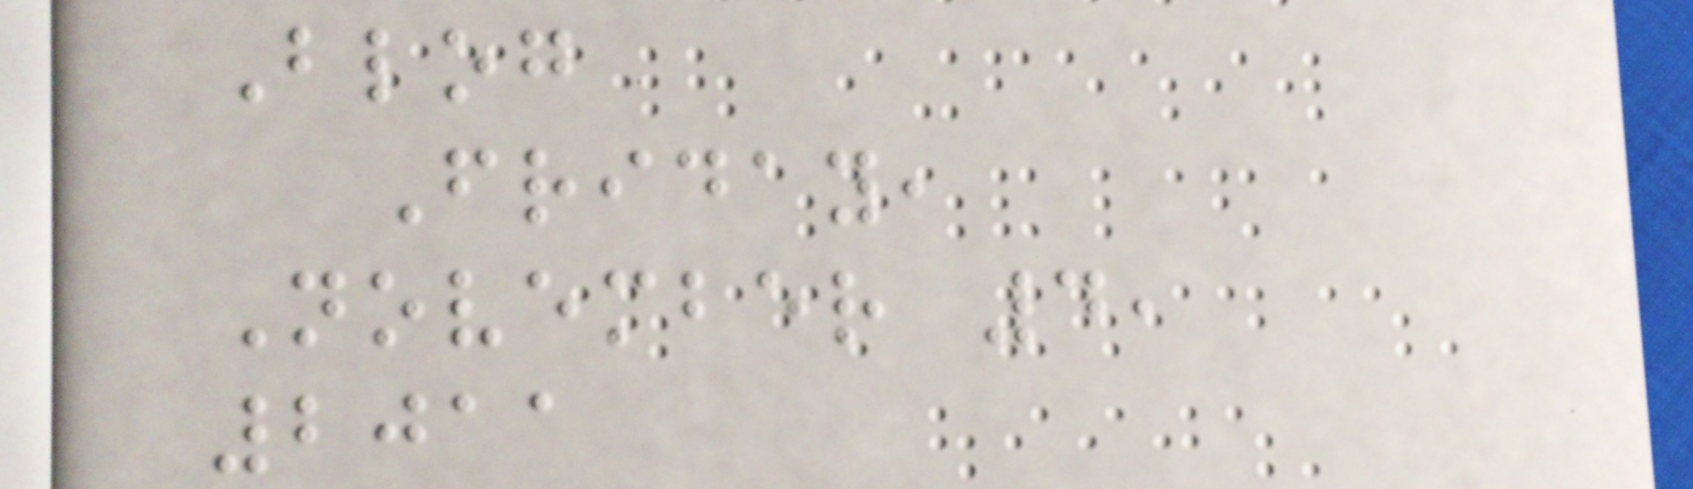Blog
Friday,
November 4,
2011
